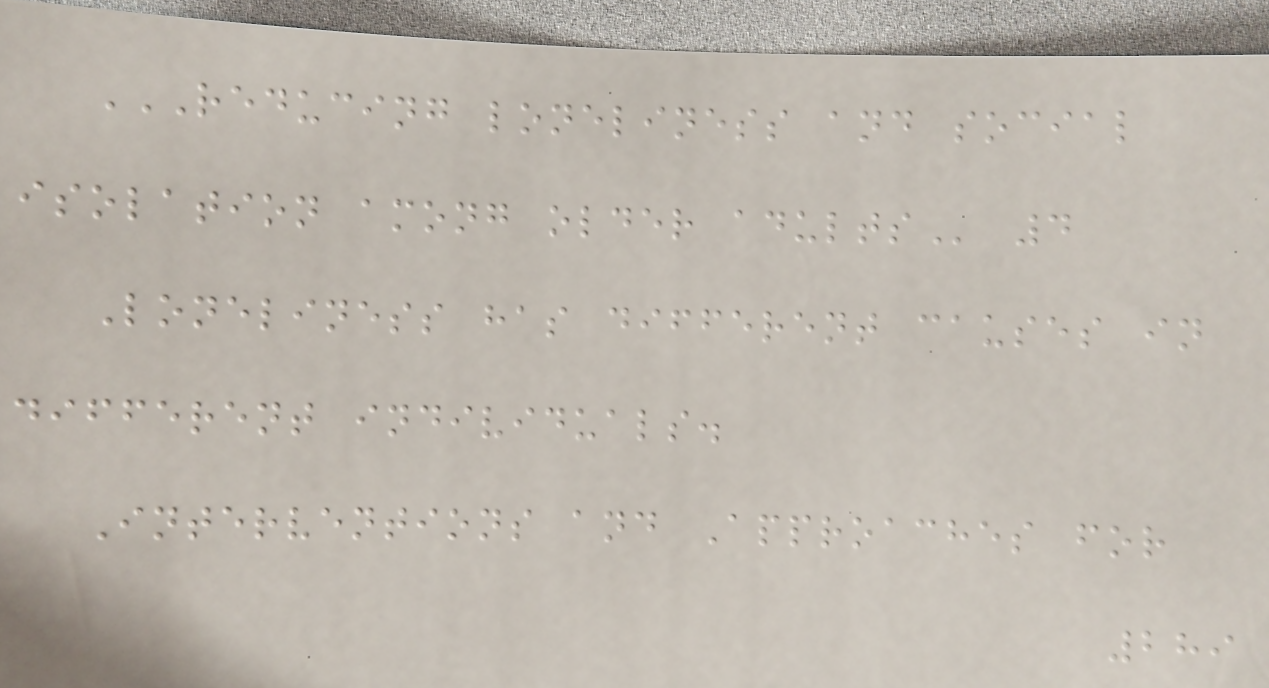REDUCING LONELINESS AND SOCIAL
ISOLATION AMONG OLDER ADULTS 4
Loneliness has different causes in
different individuals.
Interventions and Approaches for
289
